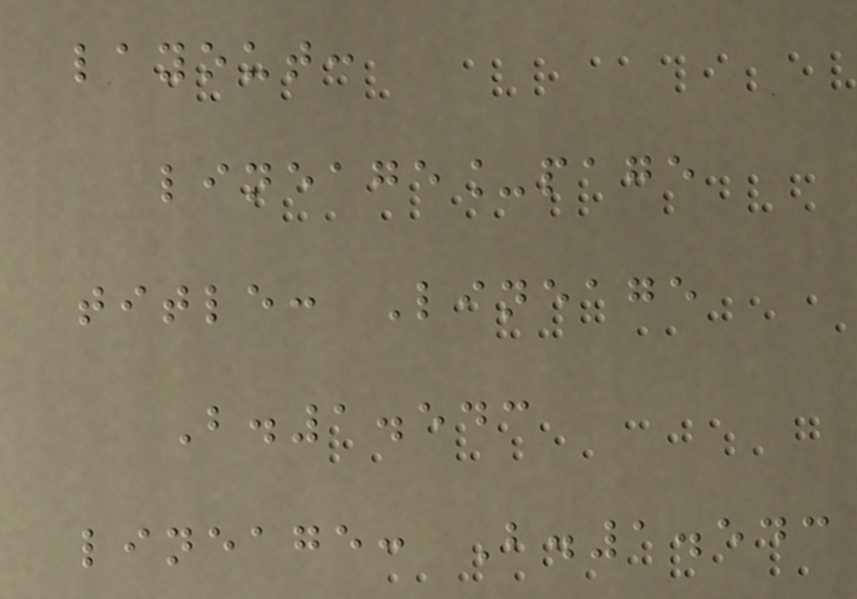layout:
lineage_page
title: Lineage
B.1.543
lineage: B.1.543
